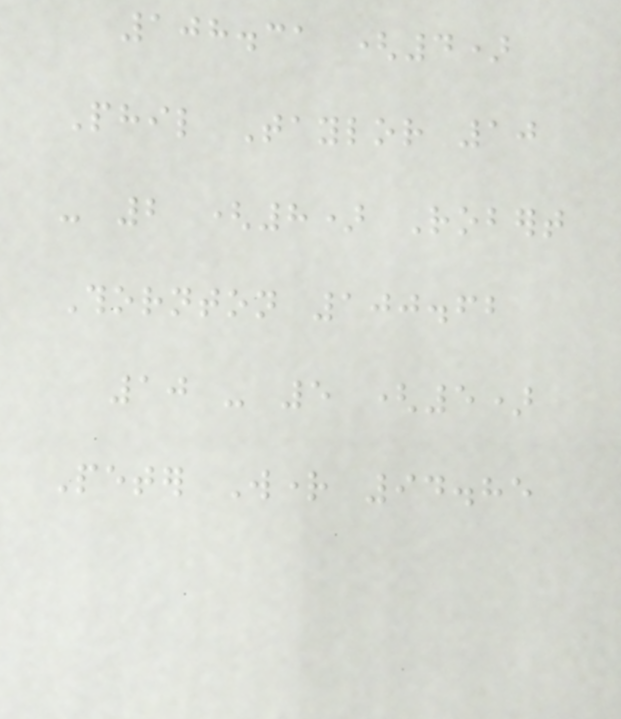108.31 (4)
Phil Taylor 10
- 2 (8) Robert
Thornton 100.62
10 - 5 (5)
Peter Wright 94.85
